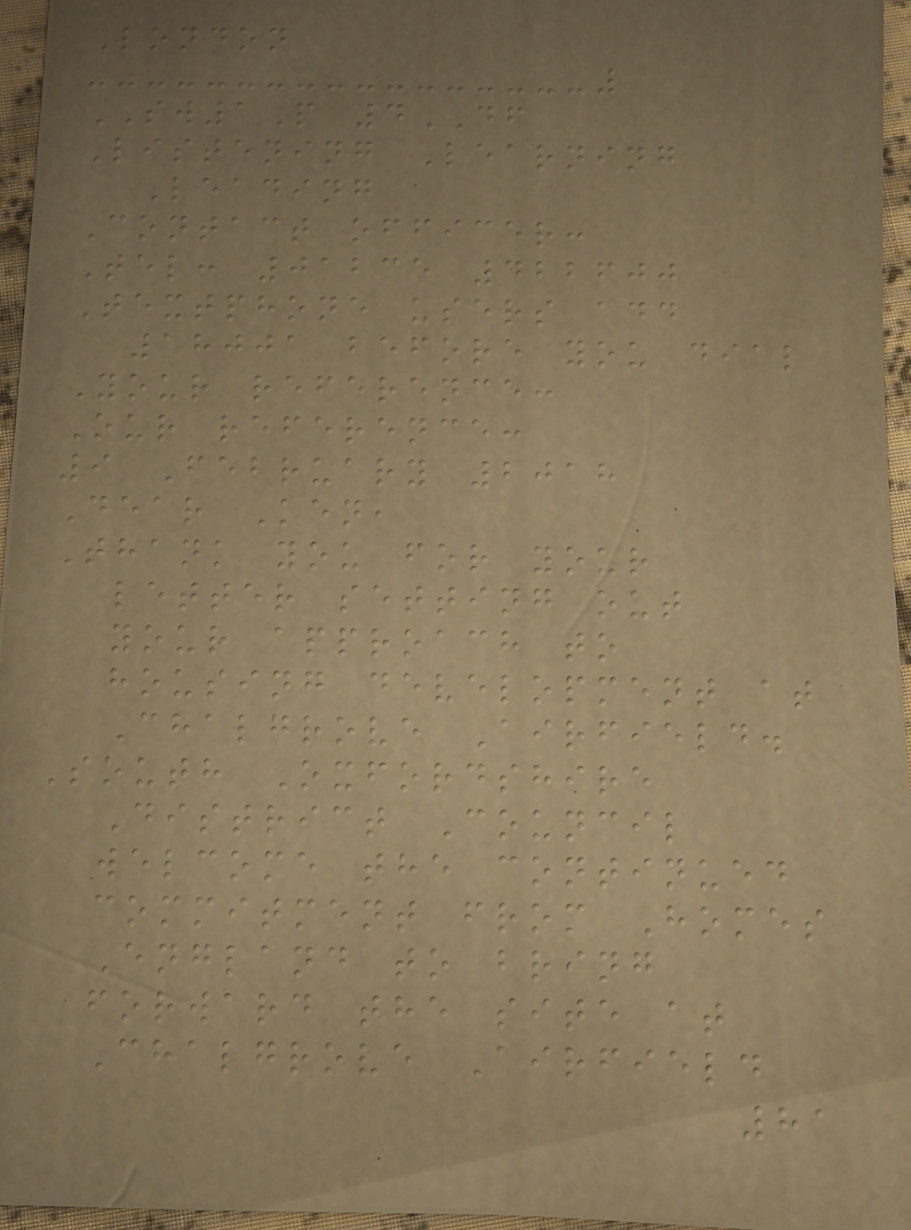London
SW1P 4DF
Listening Learning
Leading
Contact officer:
Tel: 01235 422600
Textphone users add
18001 before you dial
Your reference:
Our reference:
9 February 2018
Dear Ken,
Thank you for your
letter setting out
your approach to
housing development at
Chalgrove Airfield.
South Oxfordshire
District Council
welcome the continued
commitment from Homes
England to bring
forward the site at
Chalgrove Airfield
81
